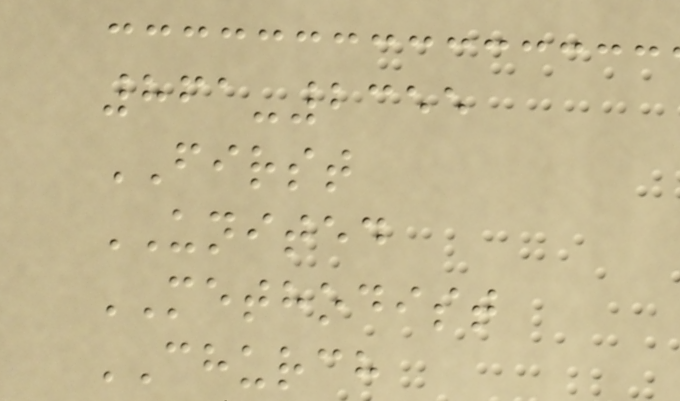861-2355
FIRST
UNITED
METHODIST
CHURCH
